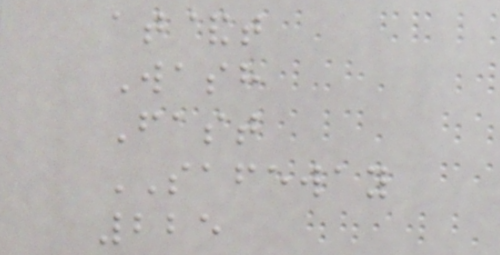at&t
Wash
Fast
SAFEWAY
225
